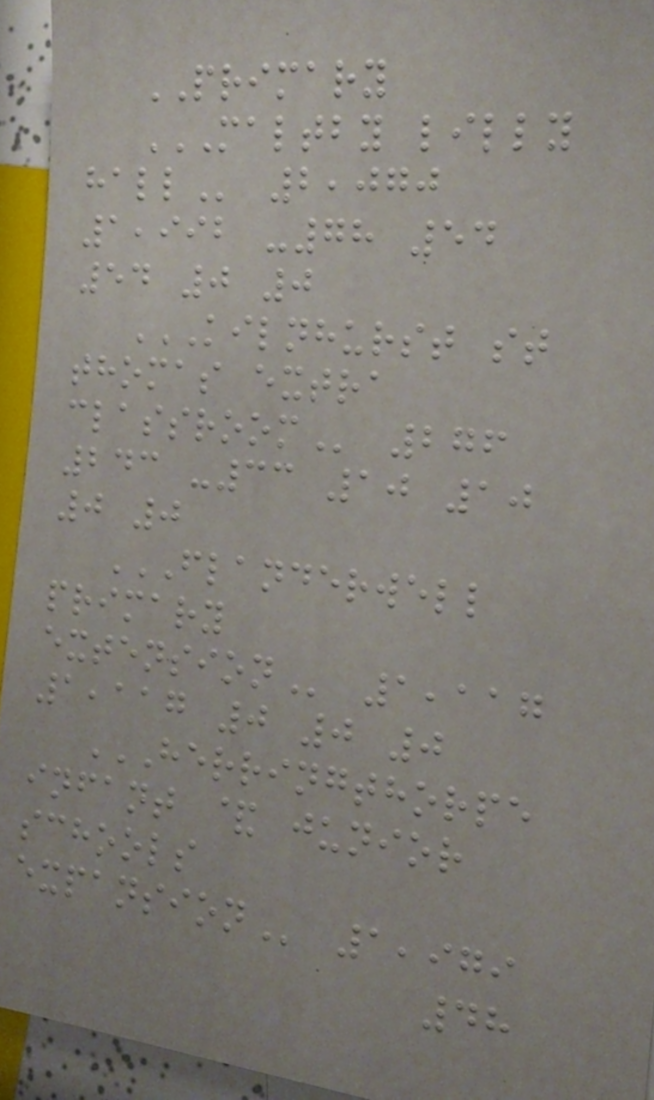PRIMARY
MALTBY LILLY
HALL 2,070
1,992 -78 54
54 0 0
KILNHURST ST
THOMAS EXTRA
CLASSROOM 276
243 -33 10 10
0 0
FLANDERWELL
PRIMARY
EXTENSION 1,117
1,117 0 0 0
HERRINGTHORPE
INFANT & JUNIOR
SCHOOLS
EXPANSION 1,979
48
